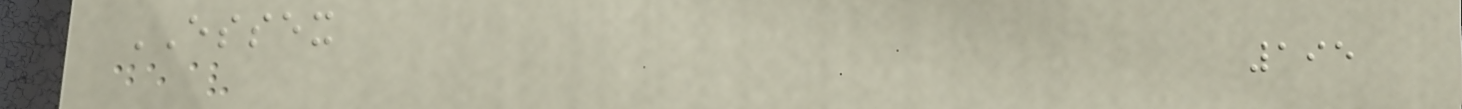ESSEX
195
